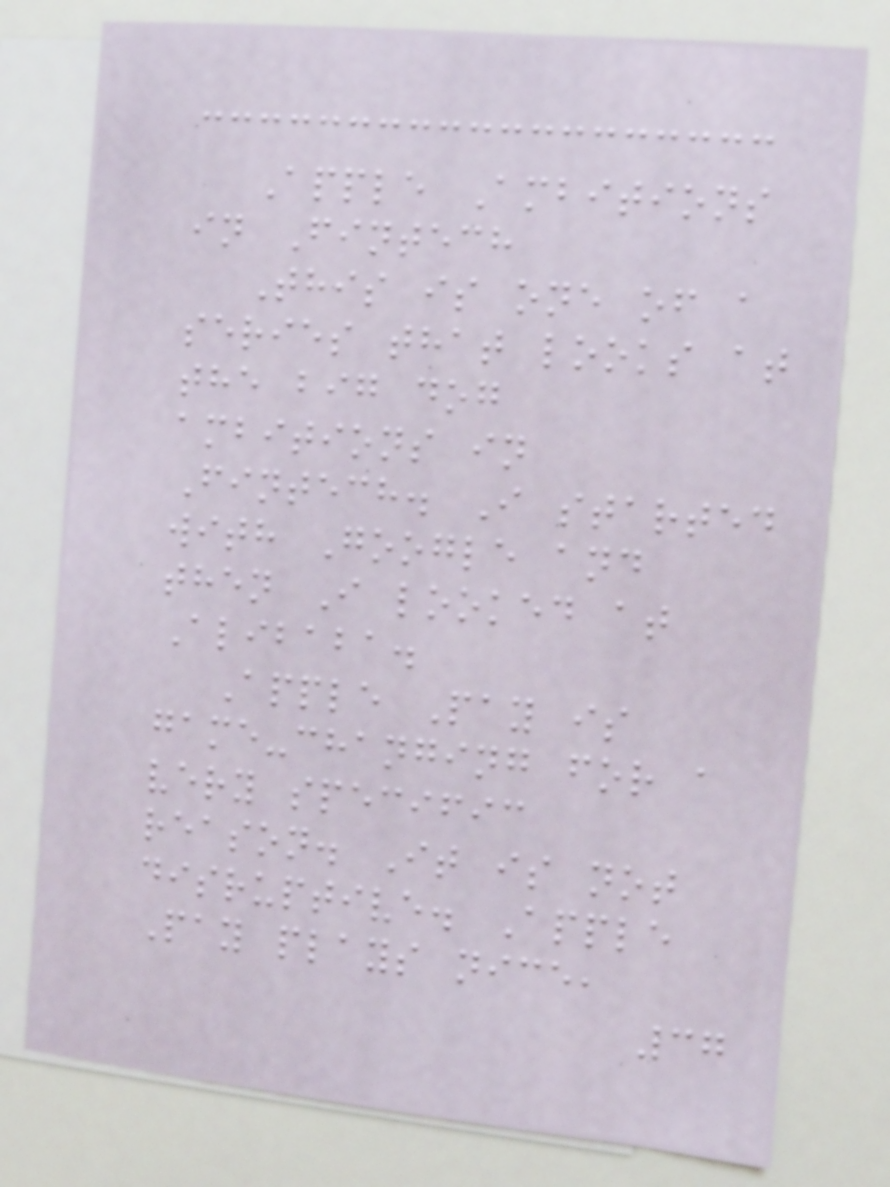Apple Ambitions
in Fintech
This is one of a
series that looks at
the big dog
ambitions in
Fintech. I started
with Google and
then I looked at
Alibaba.
Apple Pay is
game-changing for a
very specific
reason. It is not
disruptive. Apple
Pay plays nice,
37
